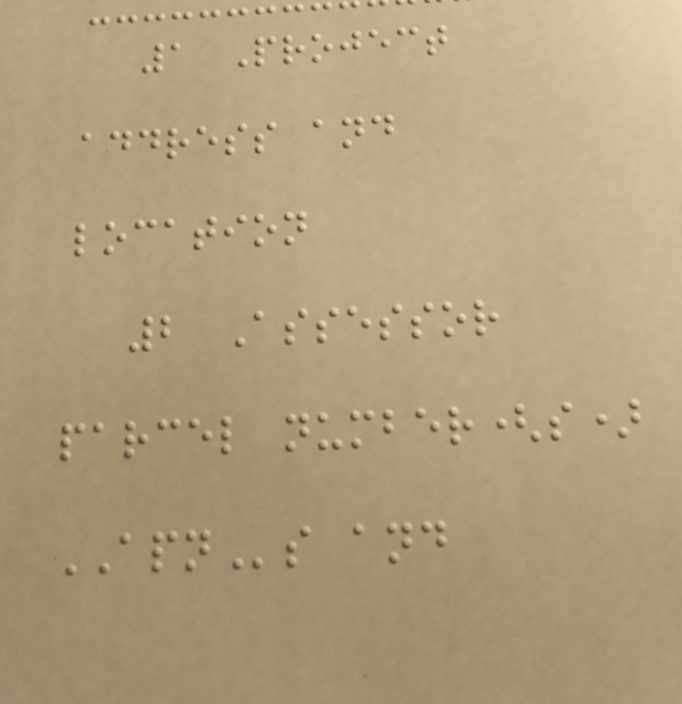1 Project
address and
location
2 Assessor
parcel number(s)
APNs and
